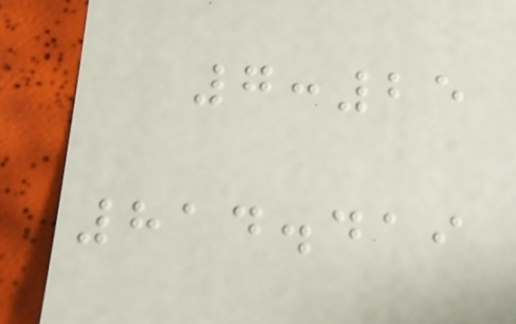7:25
814.419
